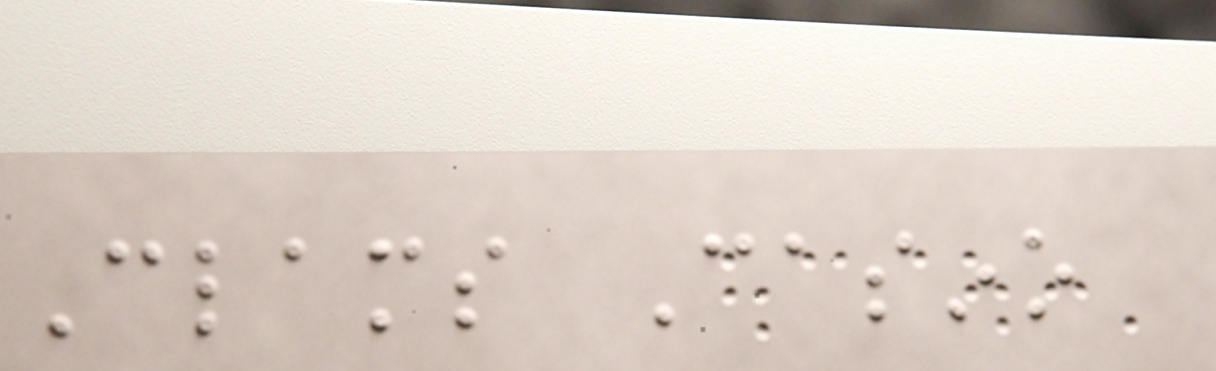Clams Casino
